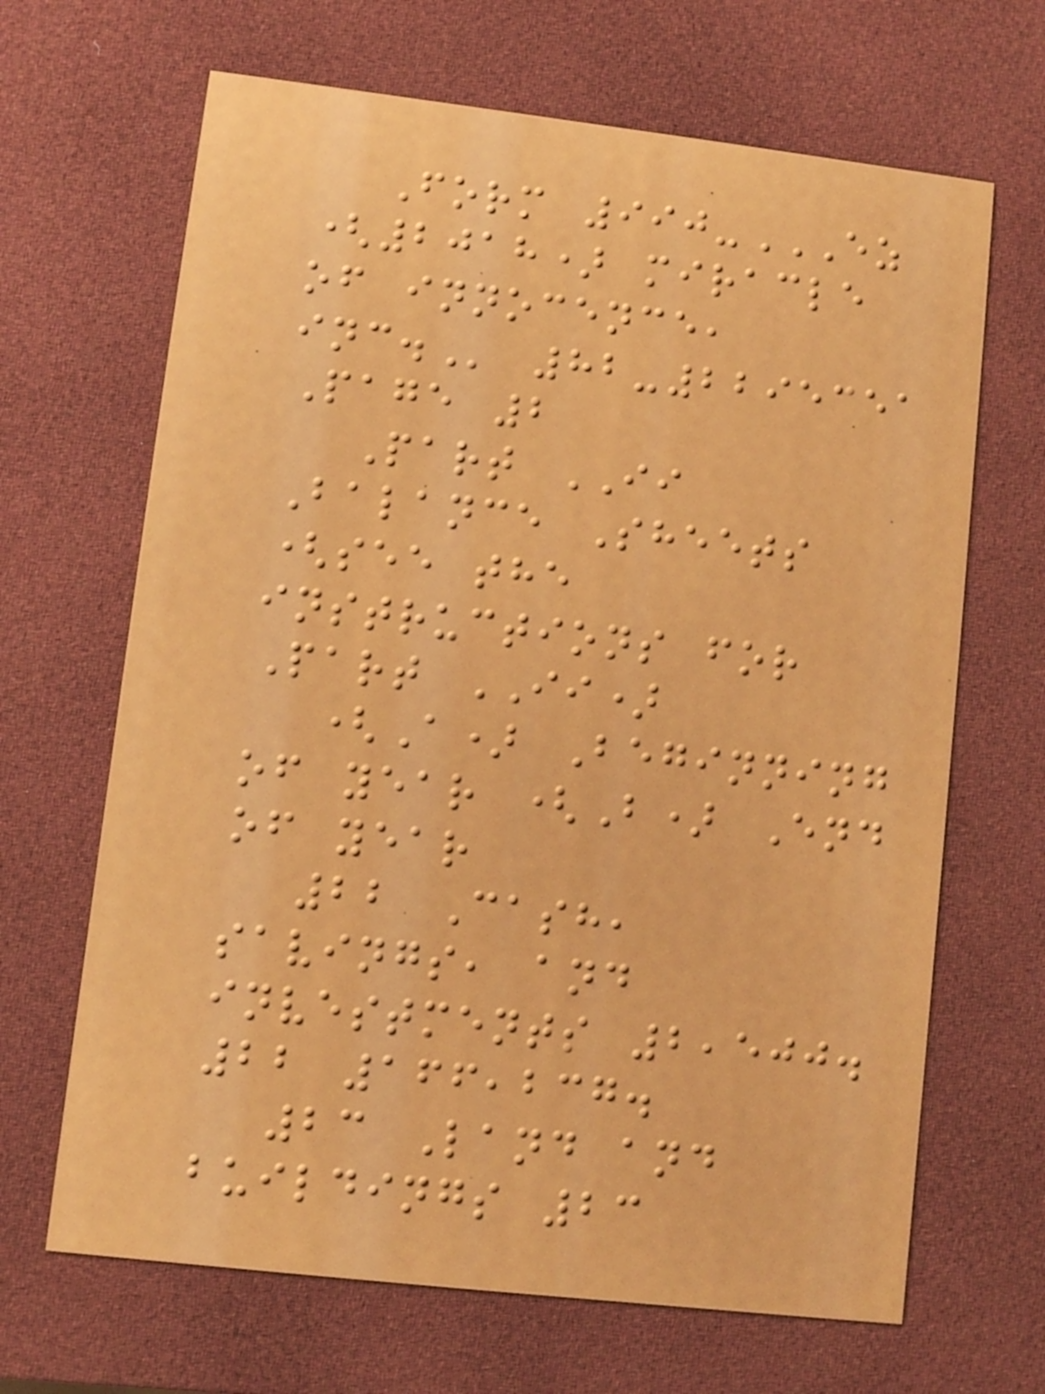Form 990-EZ
(2018) MIRACLE
OF INNOCENCE,
INC. 82-2295351
Page 2
Part II
Balance Sheets
(see the
instructions for
Part II)
(A) Beginning
of year (B) End
of year
22 Cash,
savings, and
investments 2,500.
22 166,237.
23 Land and
buildings 23
